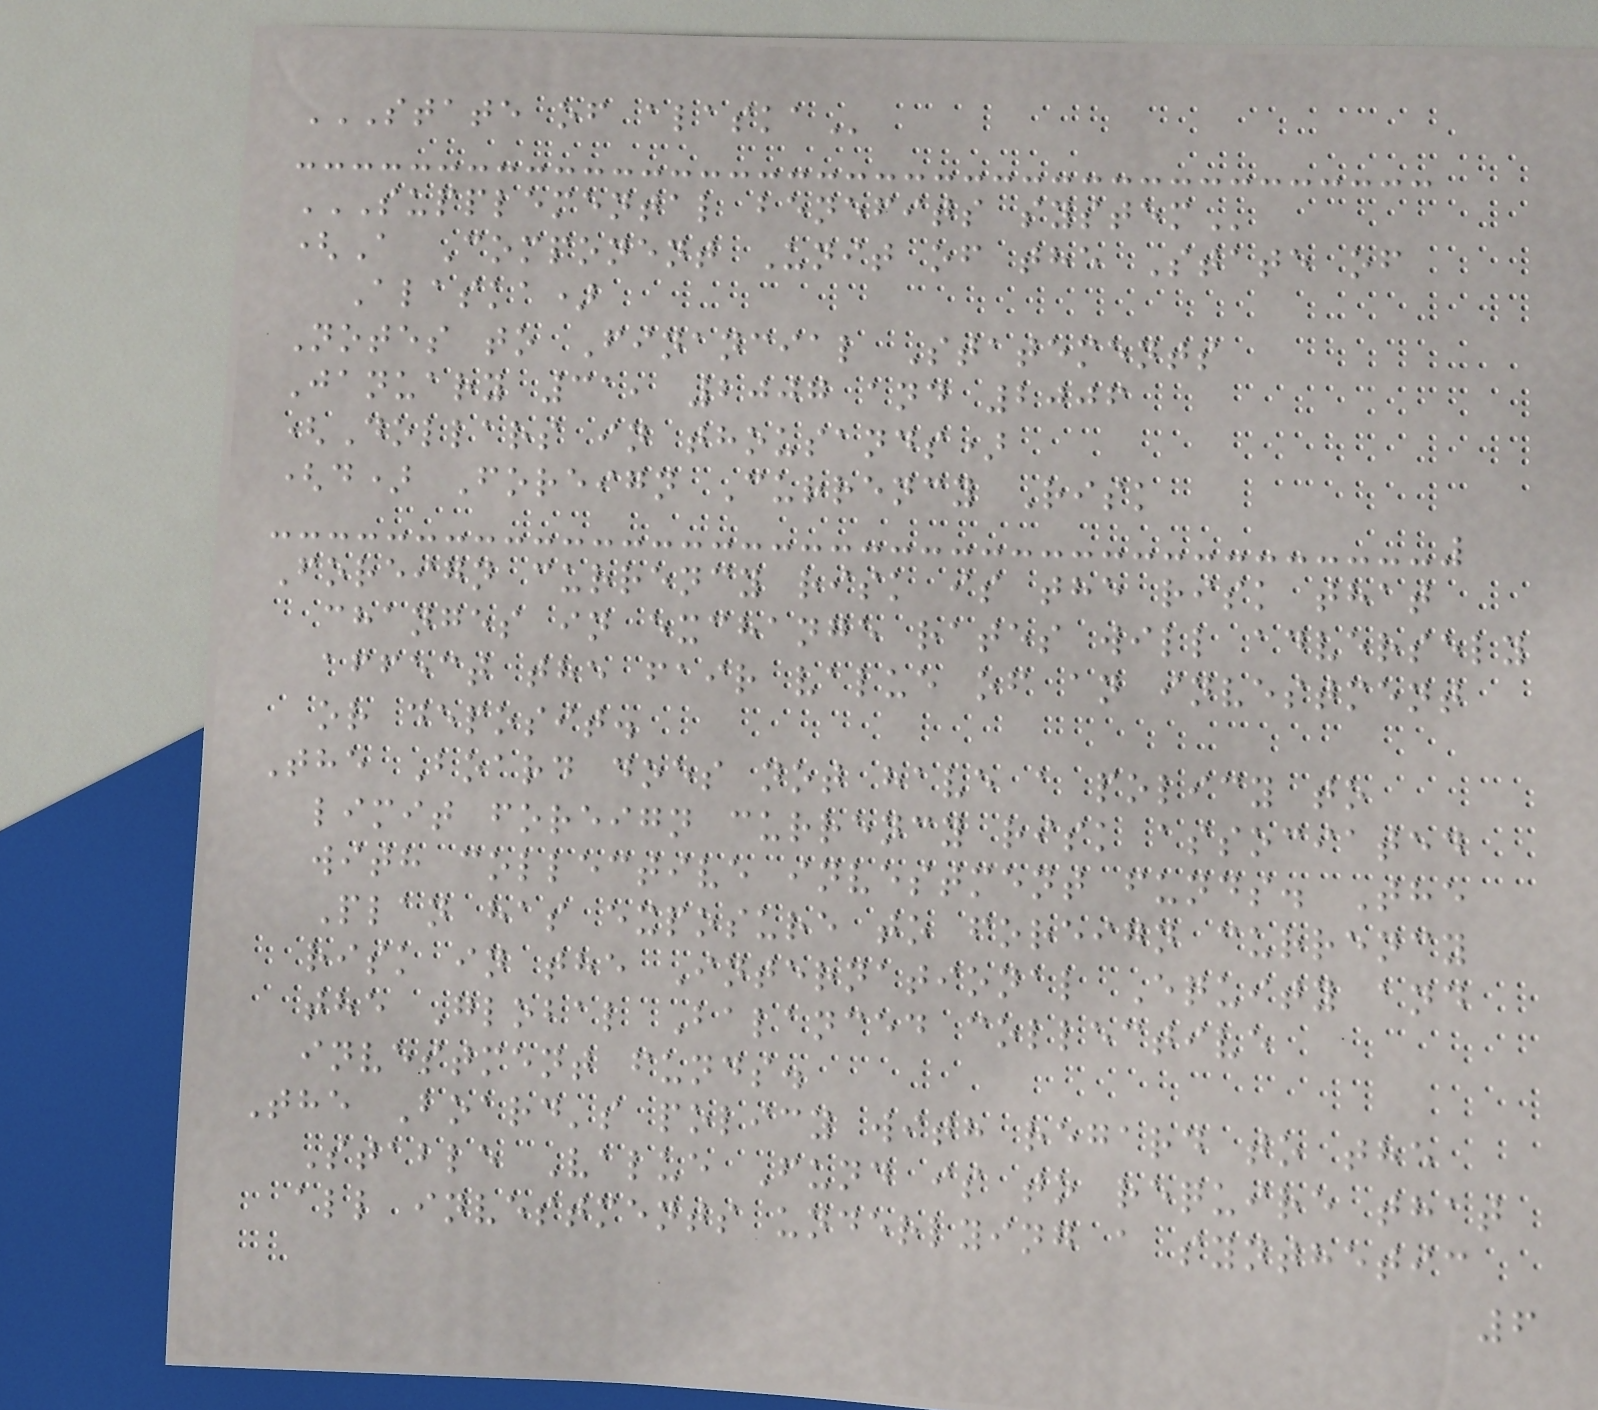STATE OF ALASKA
SUPPLEMENTAL BENEFITS SYSTEM
(A Component Unit of the State of
Alaska)
Notes to Financial Statements
January 31, 2007 and 2006
(Dollars in thousands)
(d) Foreign Currency Risk
Foreign currency risk is the risk that
changes in exchange rates will adversely
affect the fair value of an investment
or deposit.
The Board does not have a policy to
limit foreign currency risk associated
with collective investment funds. The
Plan has exposure to foreign currency
risk in the International Equity and
the Global Balanced collective
investment funds.
The Board's policy with regard to the
Stable Value Fund is to require that
all investments underlying a synthetic
6
